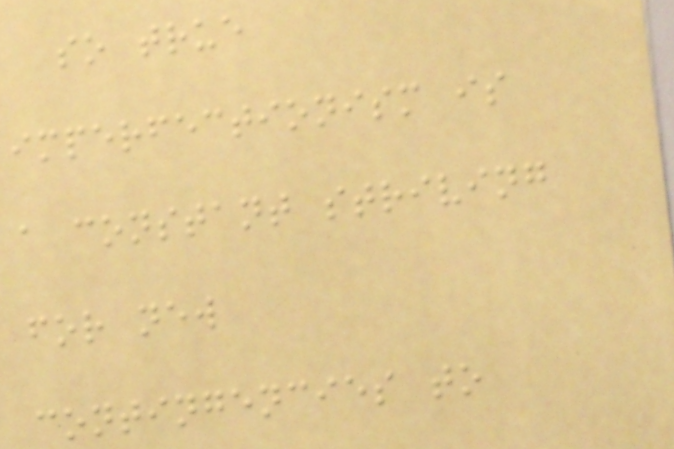so true
imperfectionism is
a constant striving
for new
contingencies to
